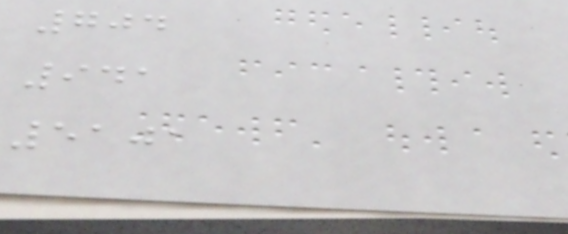704
941
5101
